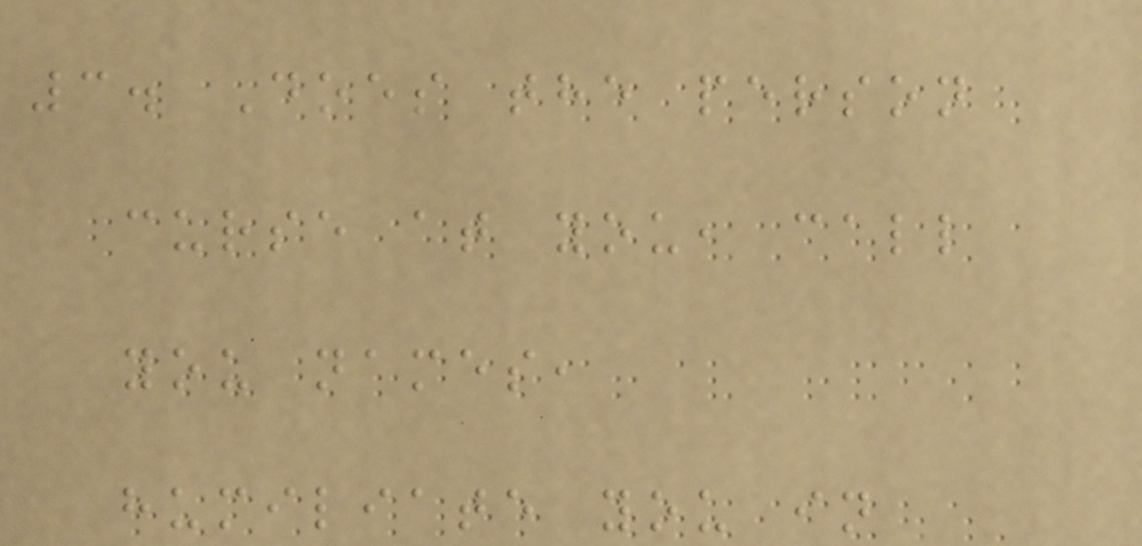3. Does the person
curse at you, call
you names,
humiliate you in
